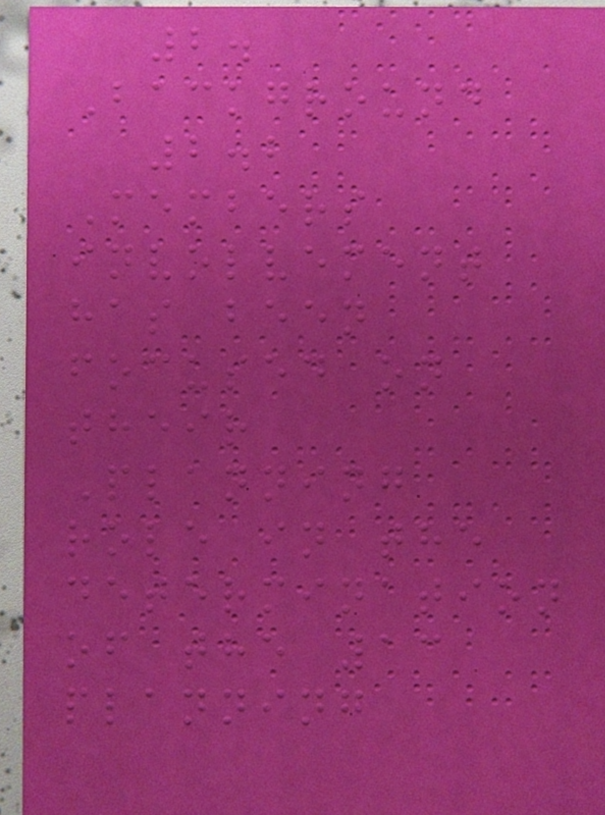2.
Background
2.2
Members
involvement
has been
focused on
their
Planning
role in the
determination
of the 13
planning
